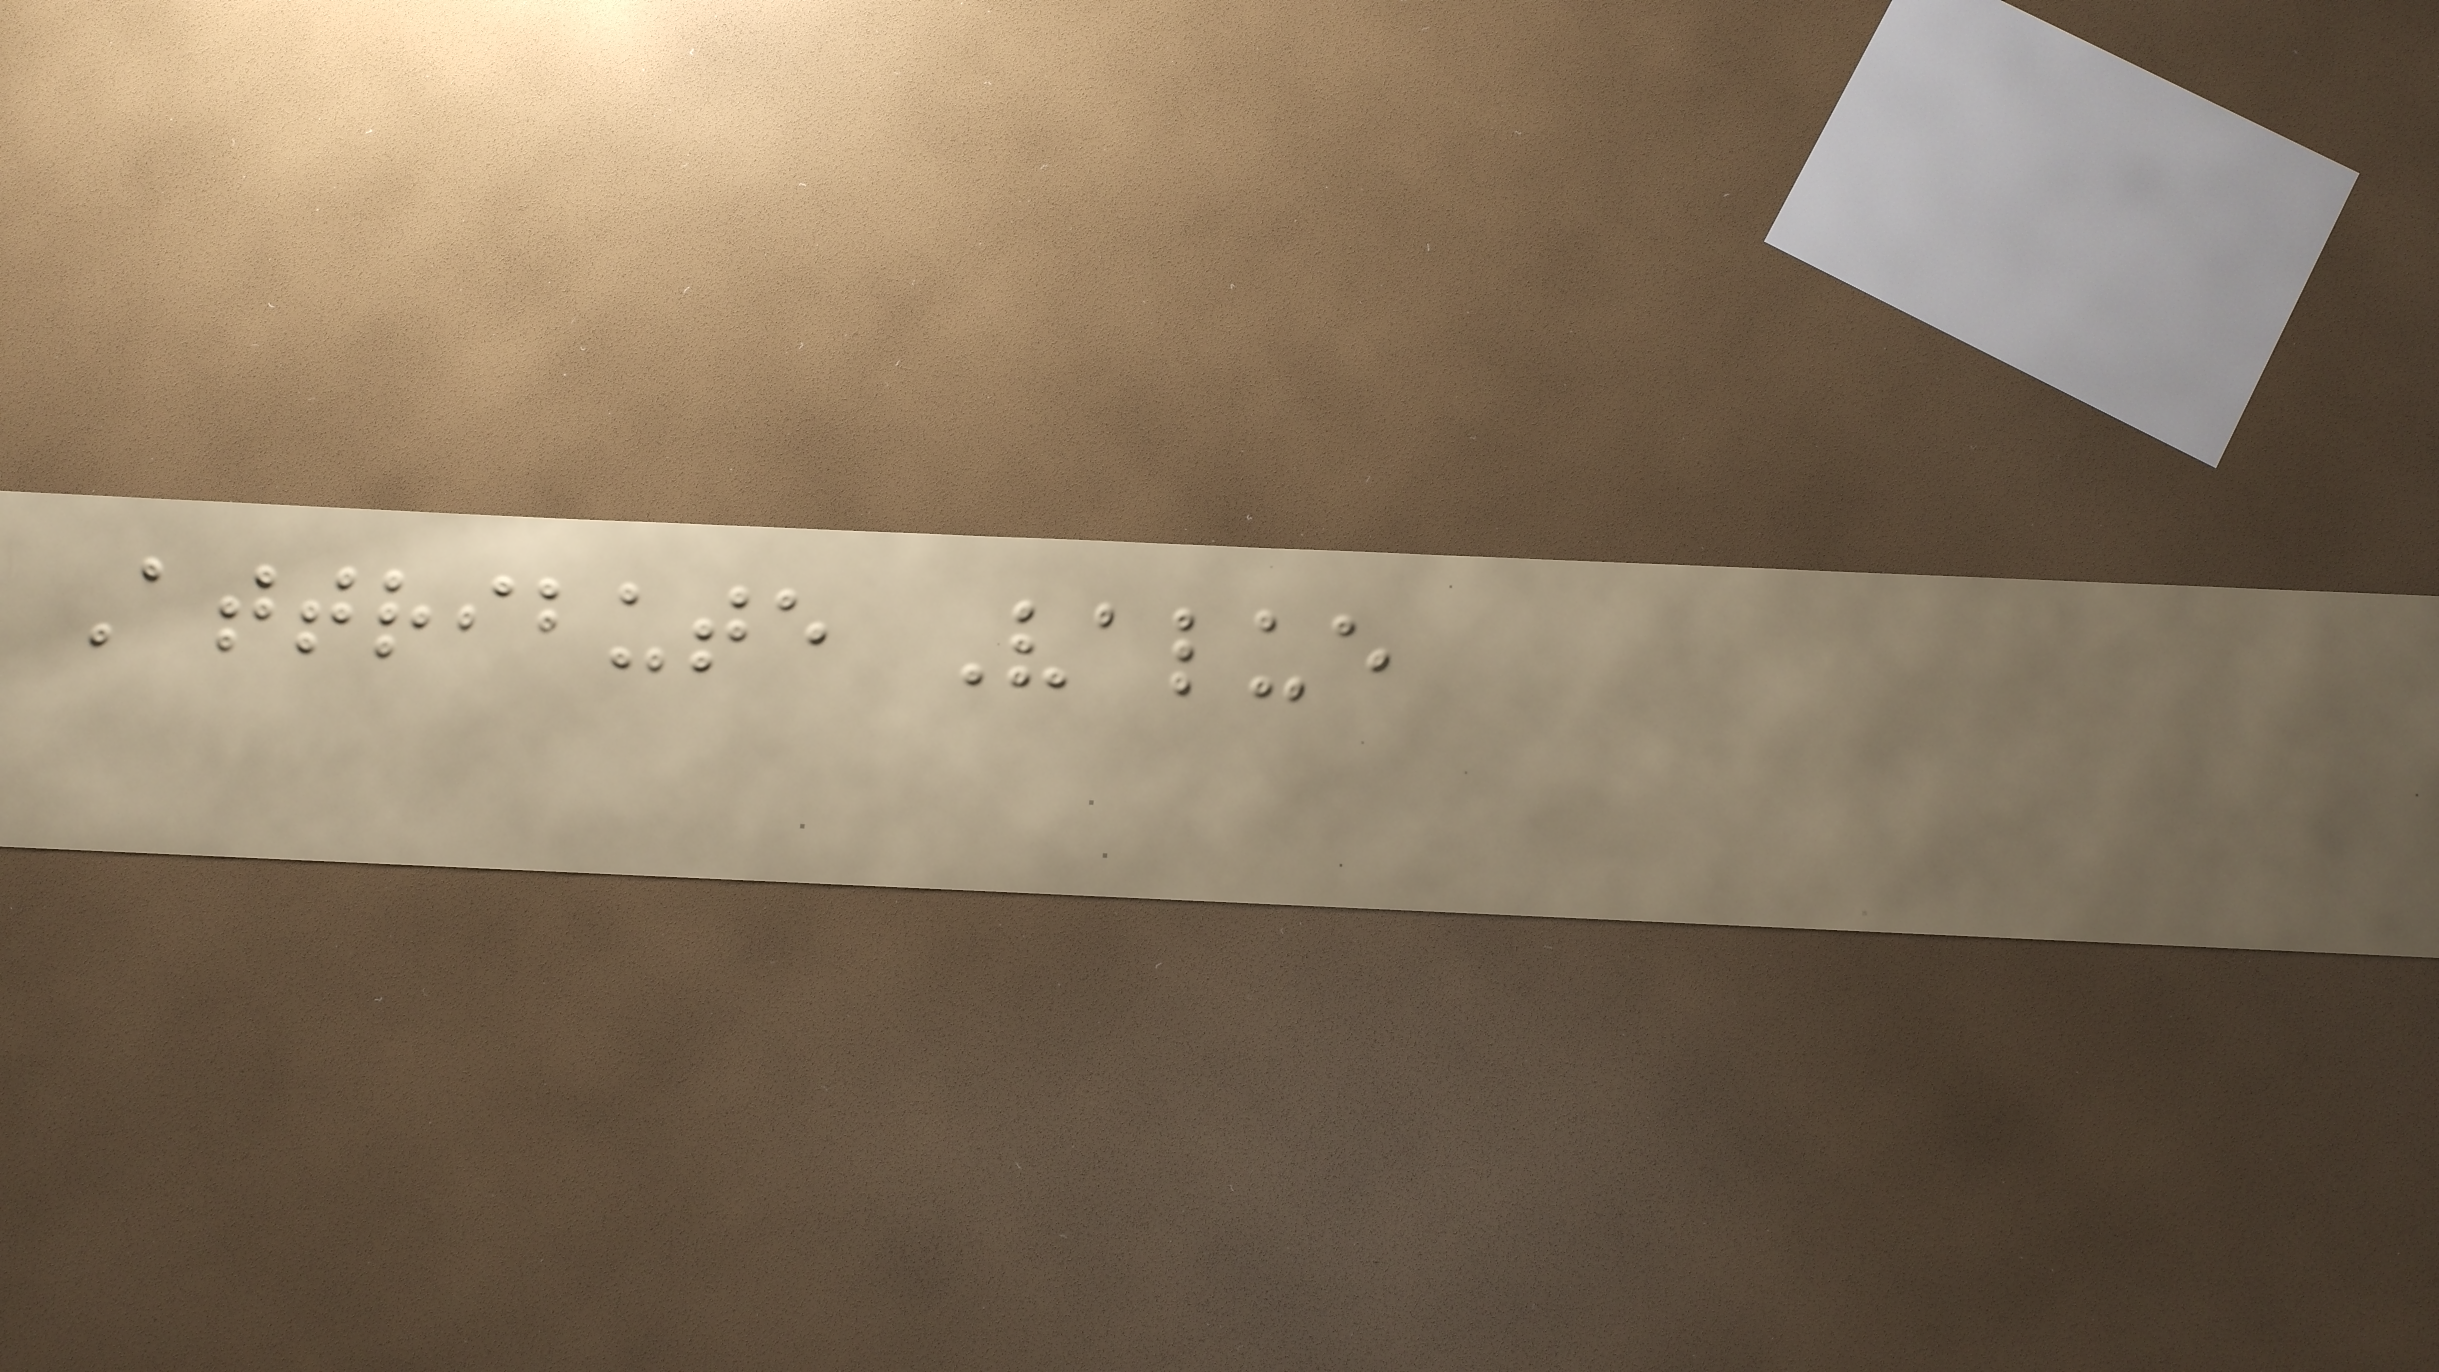Attribute Value
